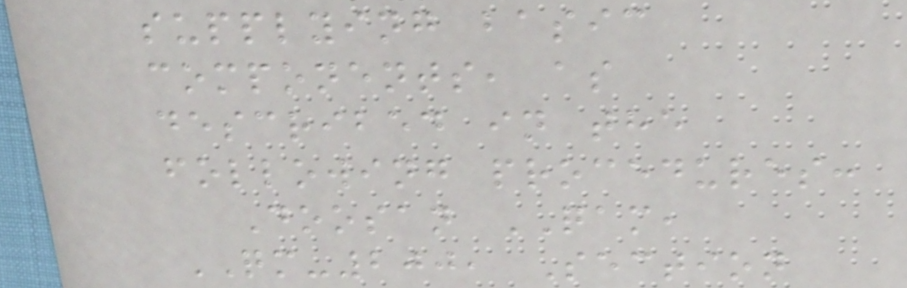supplying basic
components, as
described in the
following procedures:
Doosan QAM,
QM-200, Section
